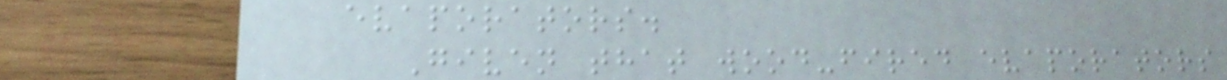evaporators.
Given that wood-fired evaporators
